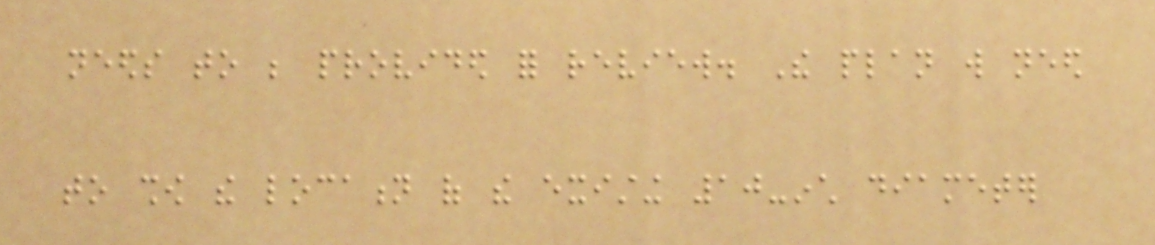needs to be provided for review. The plan will need
to show the location of the existing 10-inch diameter
